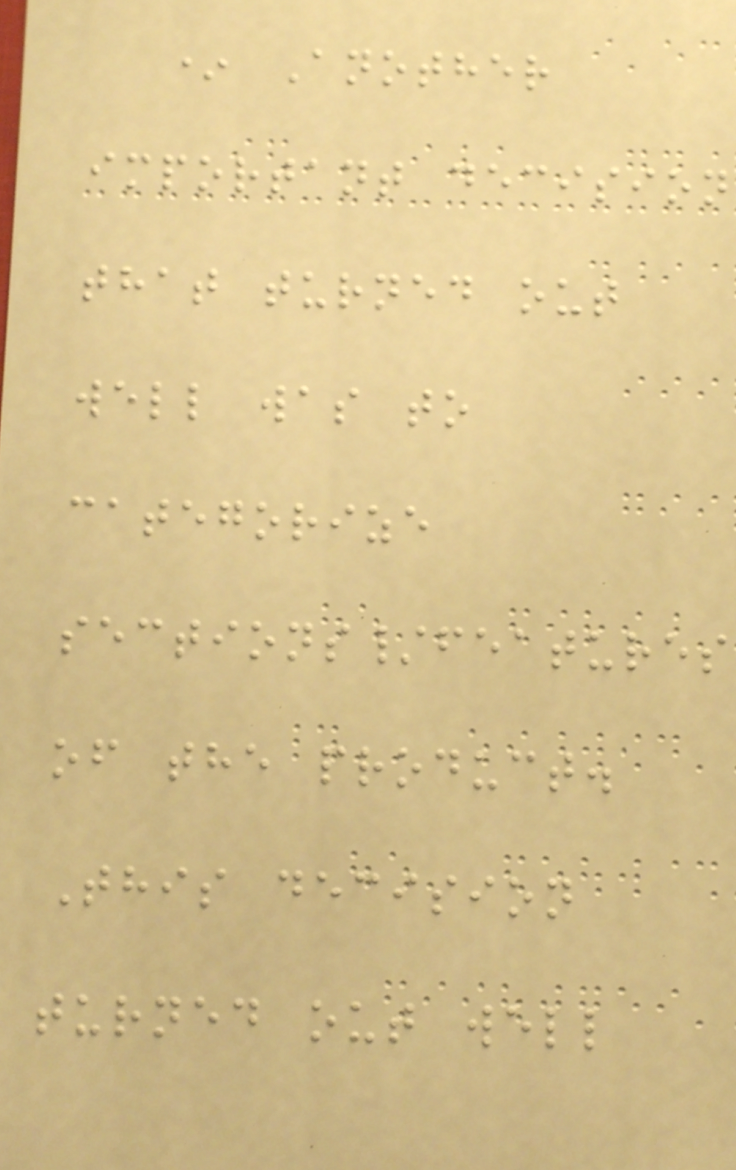* Another
important decision
that turned out
well was to
categorize
sections/features
of the product.
This decision
turned out well
